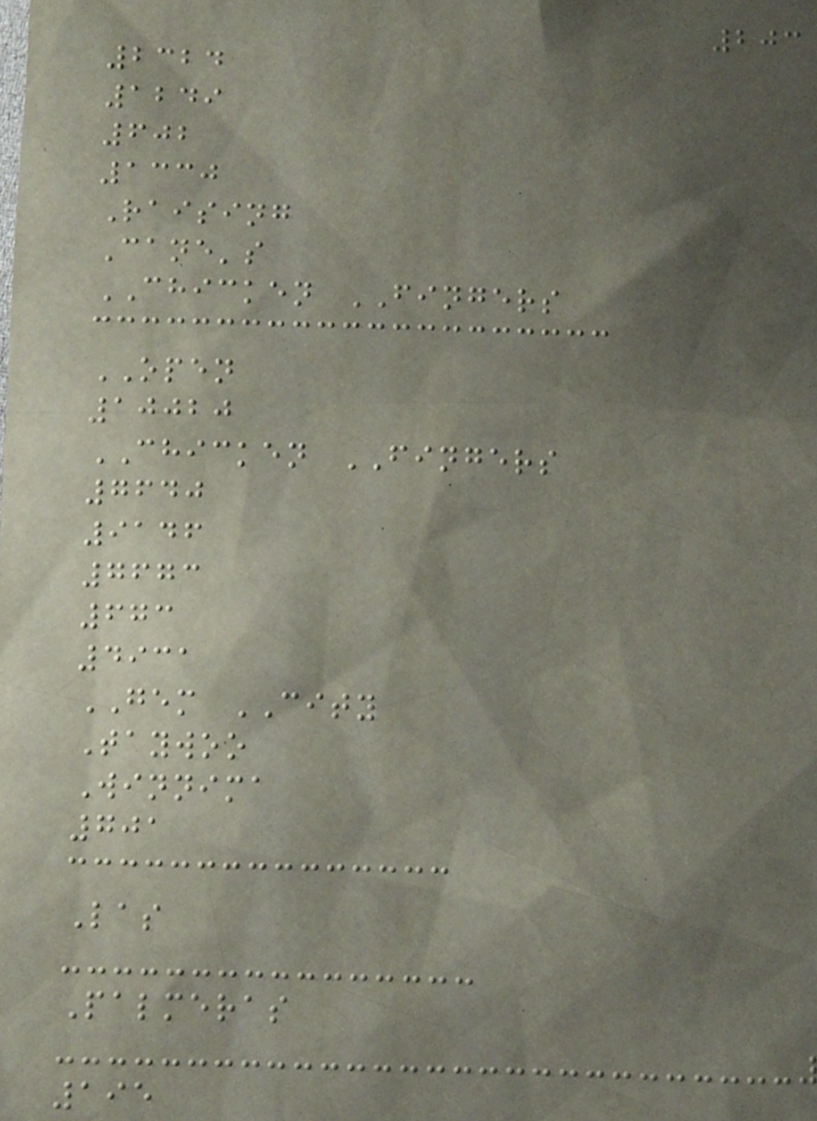203
2324
1249
602
1330
Raising
Cane's
CHICKEN FINGERS
OPEN
10020
CHICKEN FINGERS
7640
9146
7673
673
4931
GEM CITY
Taywoo
Winnima
701
Las
Palmeras
195
